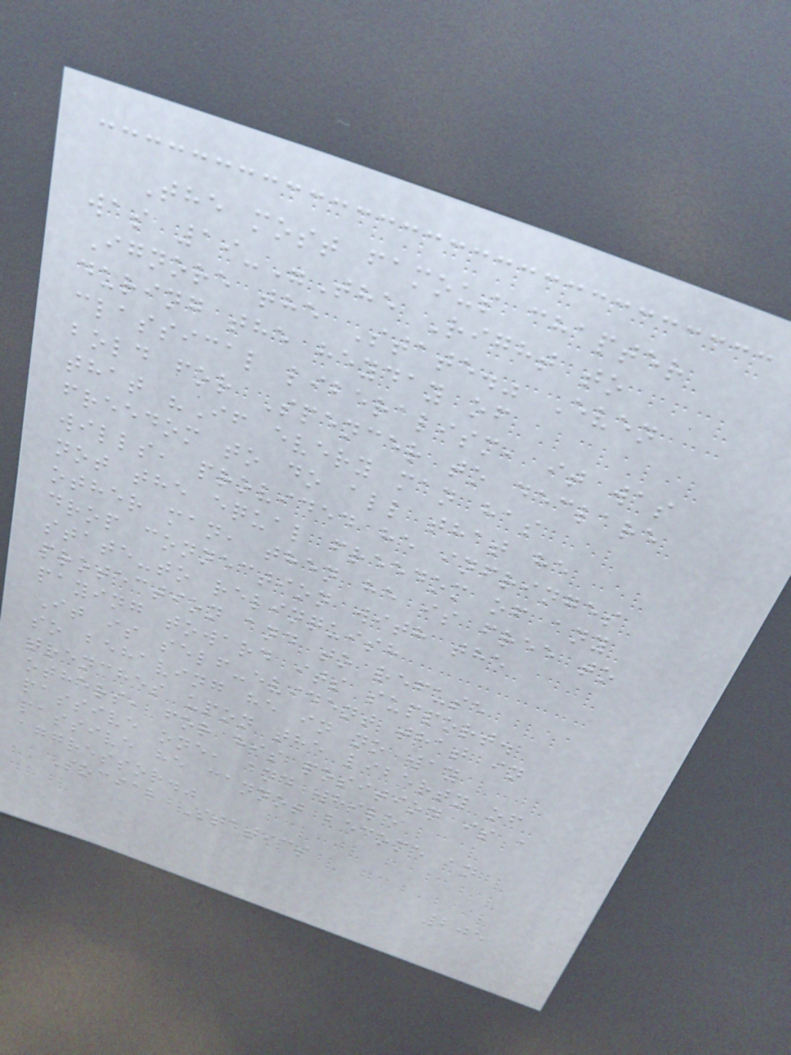The most famous chapter
was 19-"The Right to
Ignore the State." Even
during the heyday of
classical liberalism, it was
bold for Spencer to declare
that "If every man has
freedom to do all that he
wills, provided he infringes
not the equal freedom of any
other man, then he is free to
drop connection with the
state-to relinquish
protection and to refuse
paying toward its support.
It is self-evident that in
so behaving he in no way
trenches upon the liberty of
others, for his position is a
passive one, and while
passive he cannot become an
aggressor."
Social Statics
205
